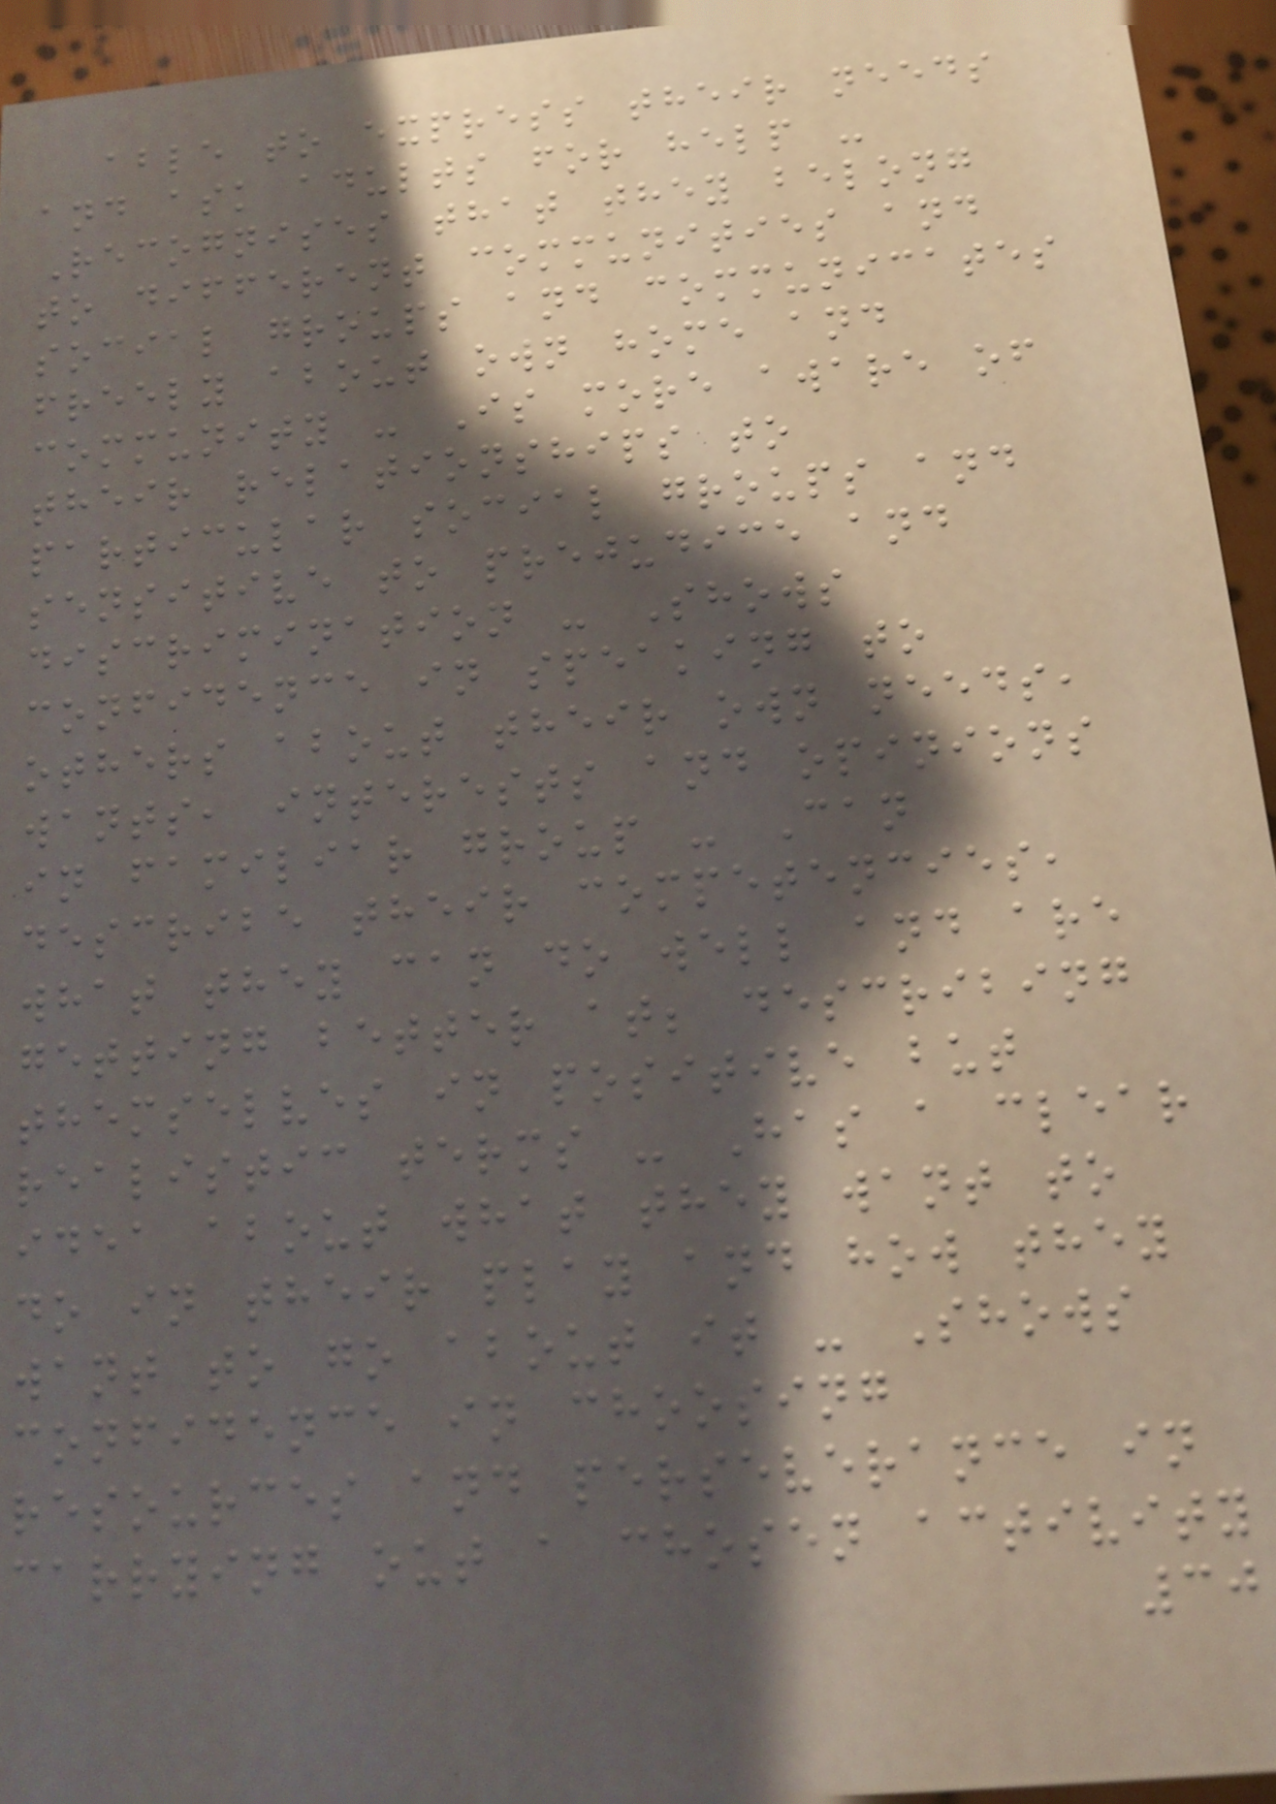able to express their needs
and ask adults for help -
Recognises that they belong
to different communities and
social groups and communicates
freely about own home and
community - Is more aware of
their relationships to
particular social groups and
sensitive to prejudice and
discrimination - Shows
confidence in speaking to
others about their own needs,
wants, interests and opinions
in familiar group - Can
describe their competencies,
what they can do well and are
getting better at; describing
themselves in positive but
realistic terms - Has a clear
idea about what they want to
do in their play and how they
want to go about it - Shows
confidence in choosing
resources and perseverance in
carrying out a chosen activity
30
